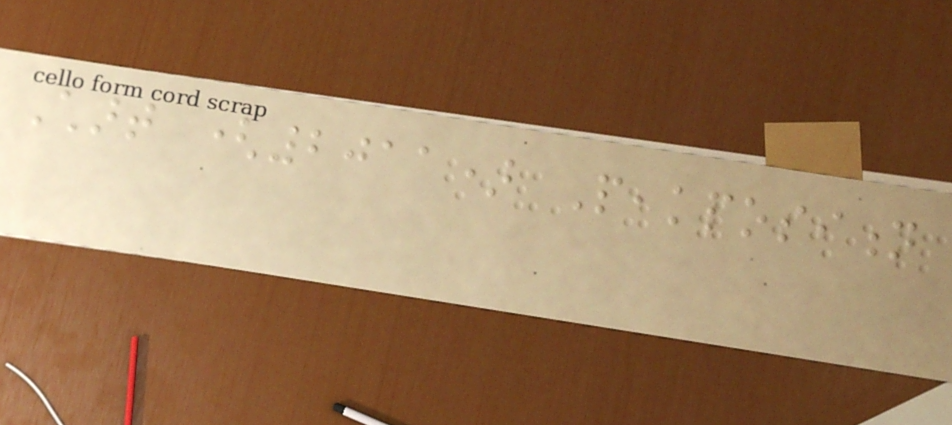Chart (2011) Peakposition
